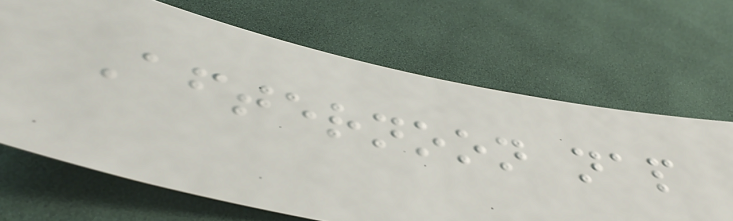Afternoon nap
